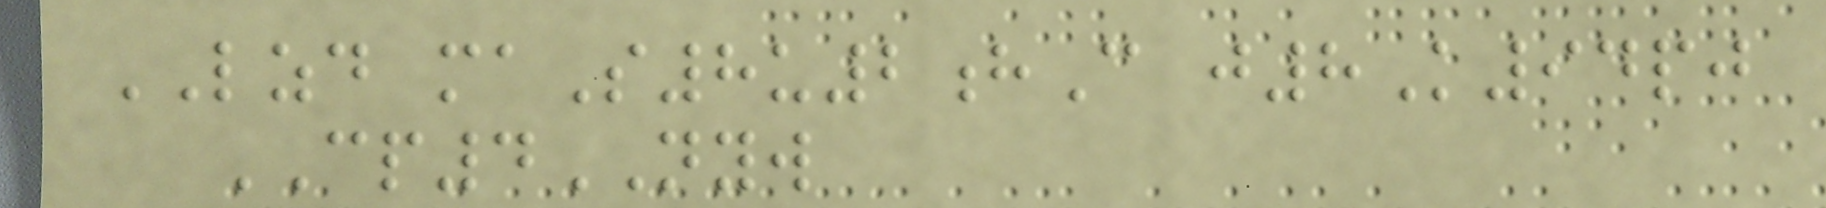LZD maS8u2hC j8K94pj
CP4NYW
